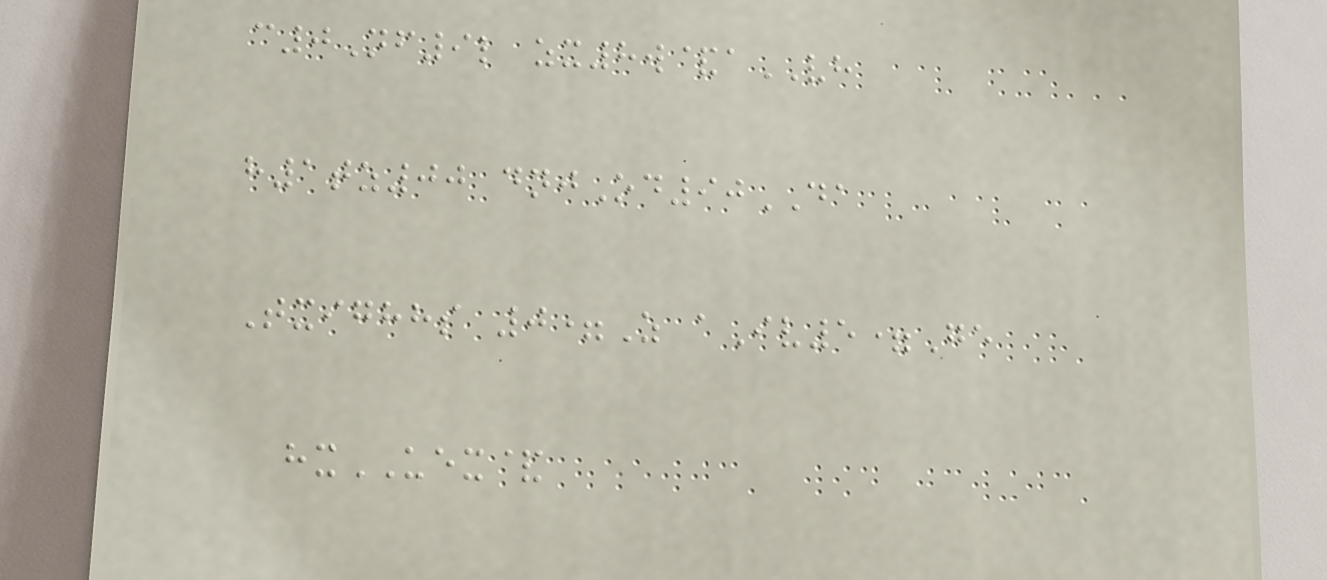c0Nf9l zx8w&aVH
h1tz00 dnjOd90DA
Txighhs 0=Z aIv5=Ge
hxUEX&
